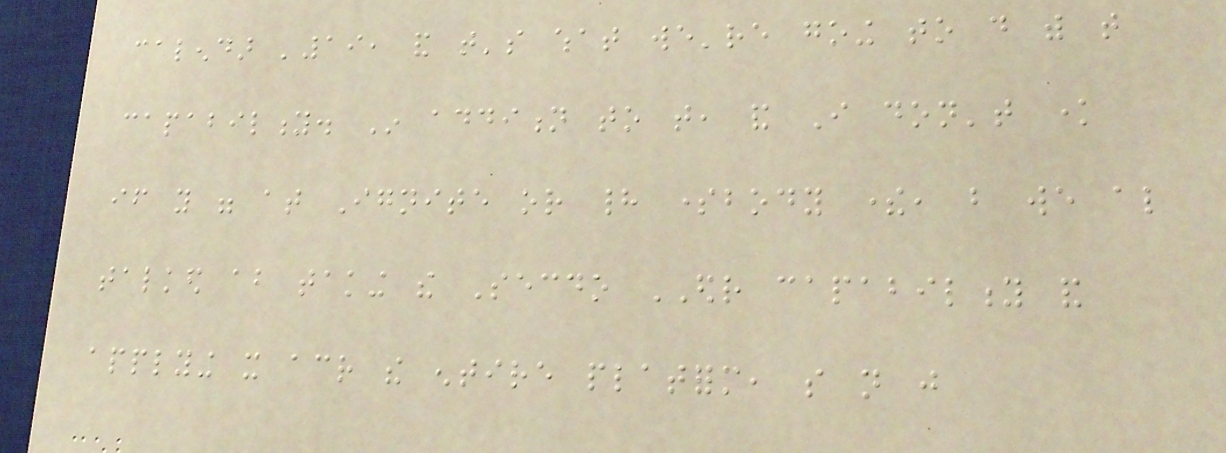calendar '19, and that's what we're going to do with that
capability. In addition to that, and I don't know
if you were at Ignite or had somebody there, but we also
talked about taking the Secdo EDR capability and
applying it across the entire platform, so not just
